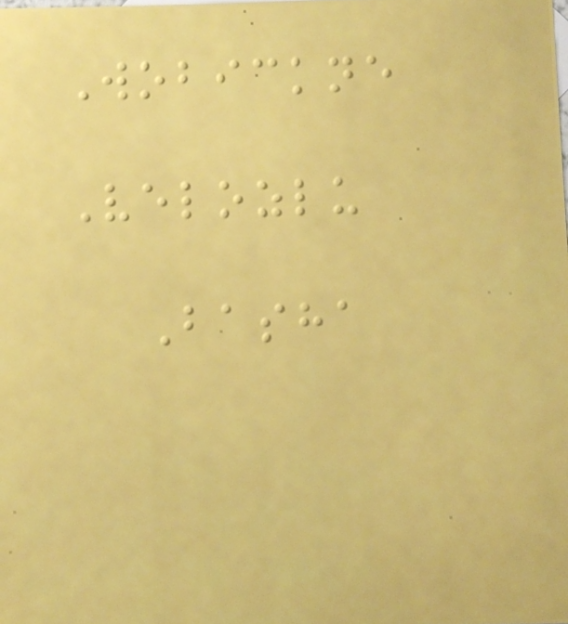Wobickne
Velozlu
Basha
